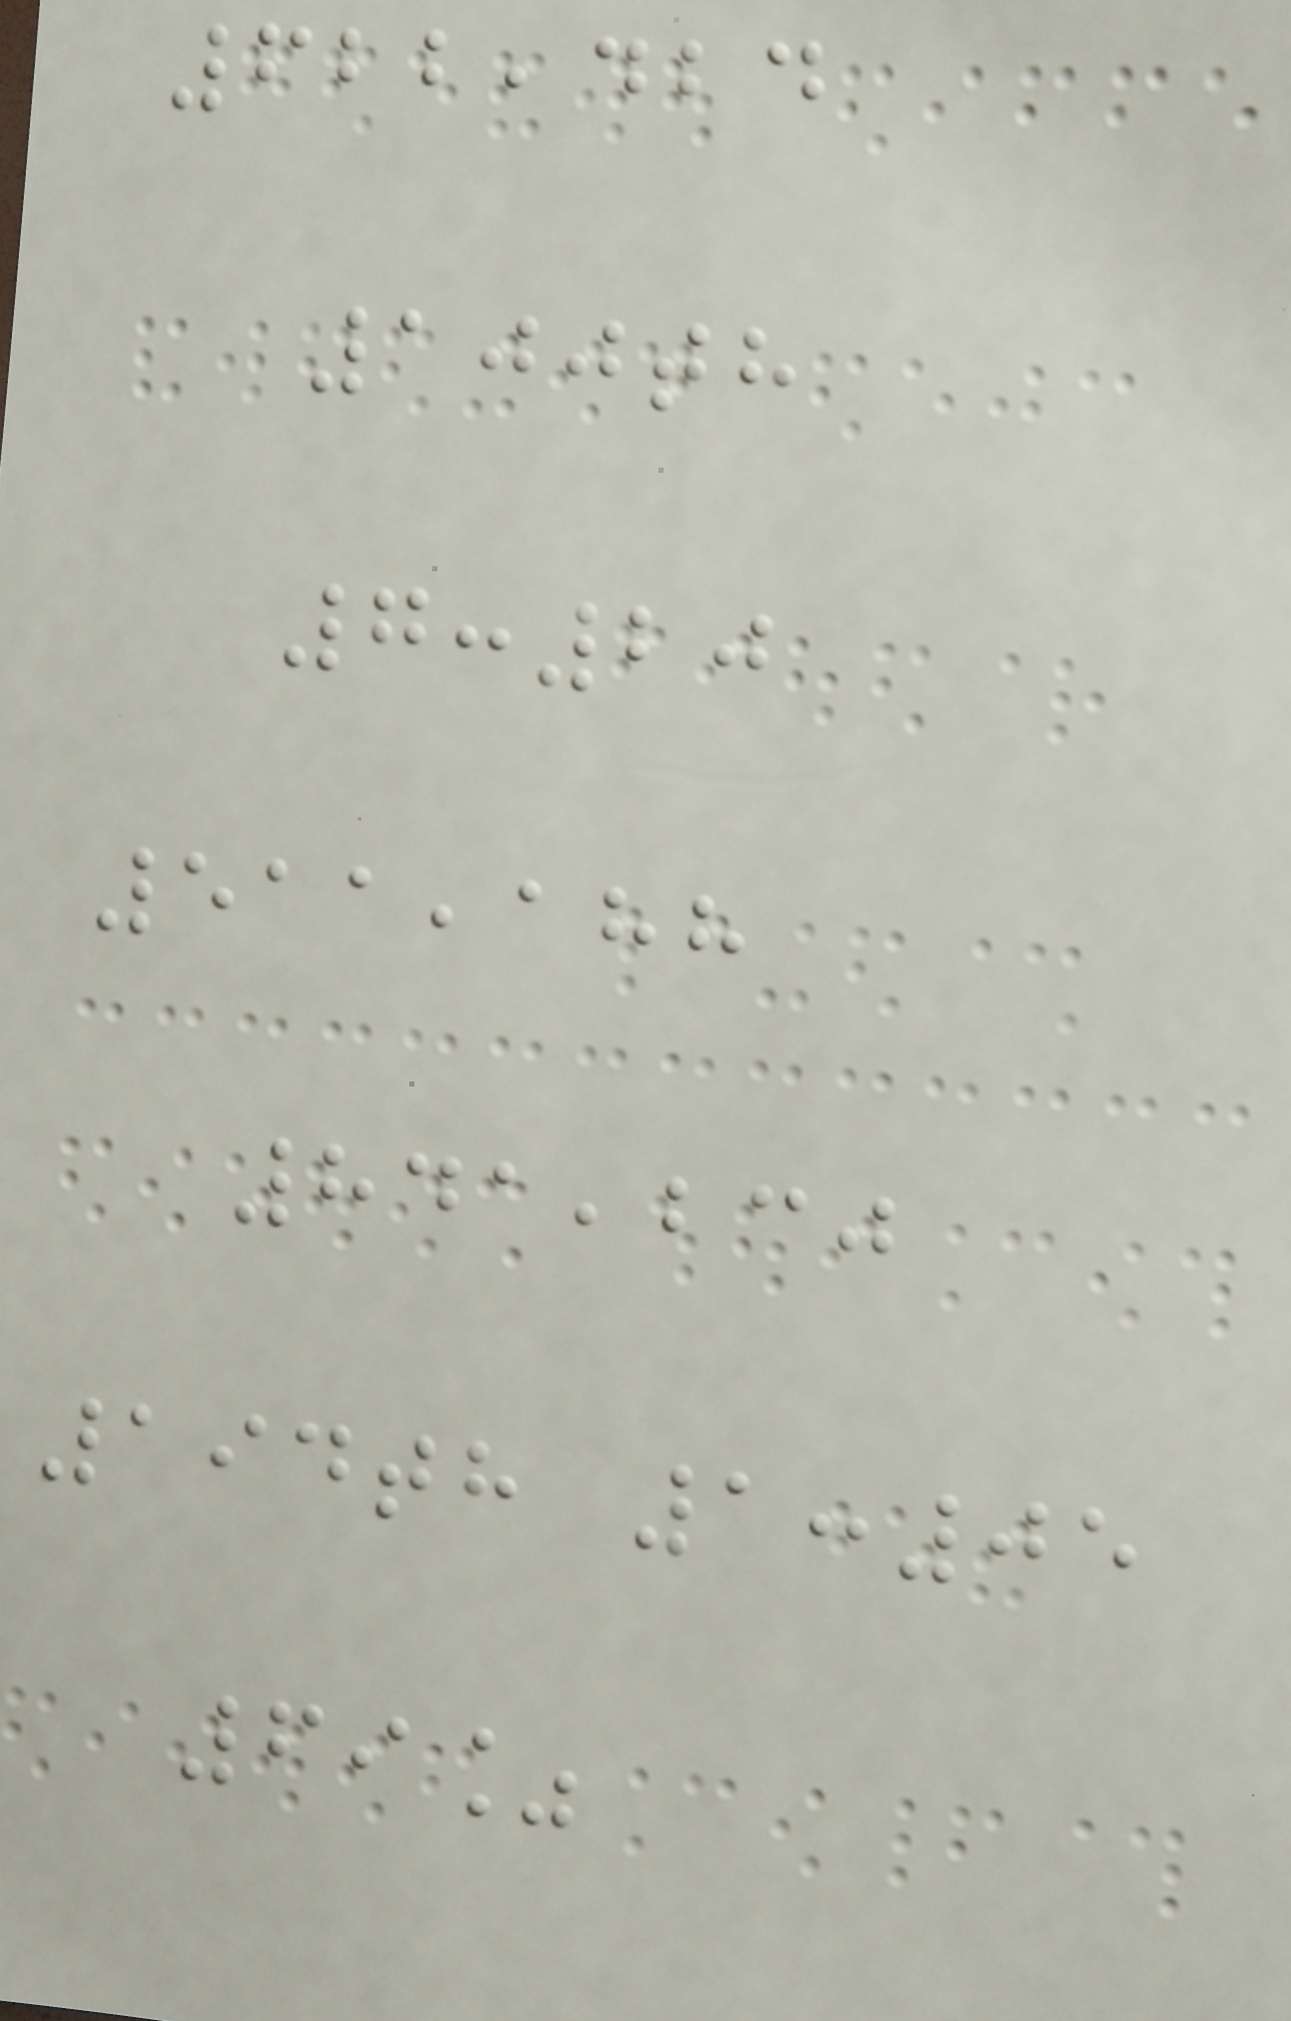622,424
100th
7:20
511,188
841,230
194th 1:05
69%
